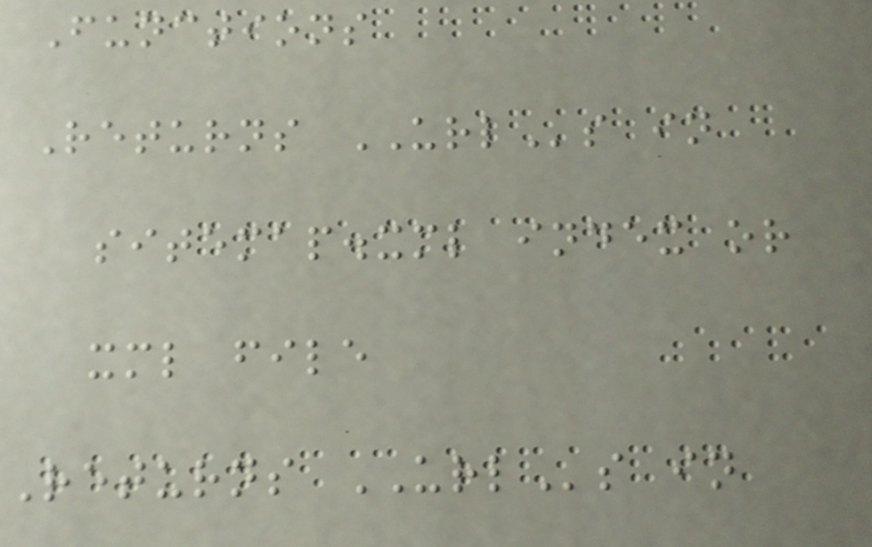Functions
Returns URLs in
sitemap.xml index or
xml file
Returns URLs in
